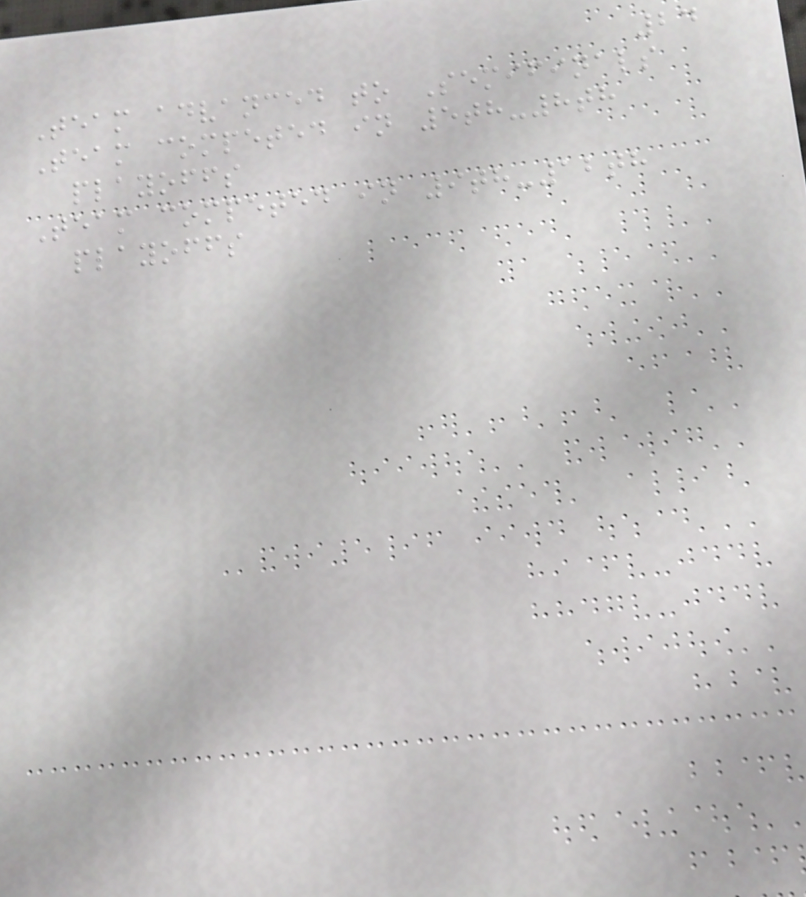24
Team advanced to Semifinals
Team competed in 5th-8th
playoffs
Team competed in 9th-12th
playoffs
